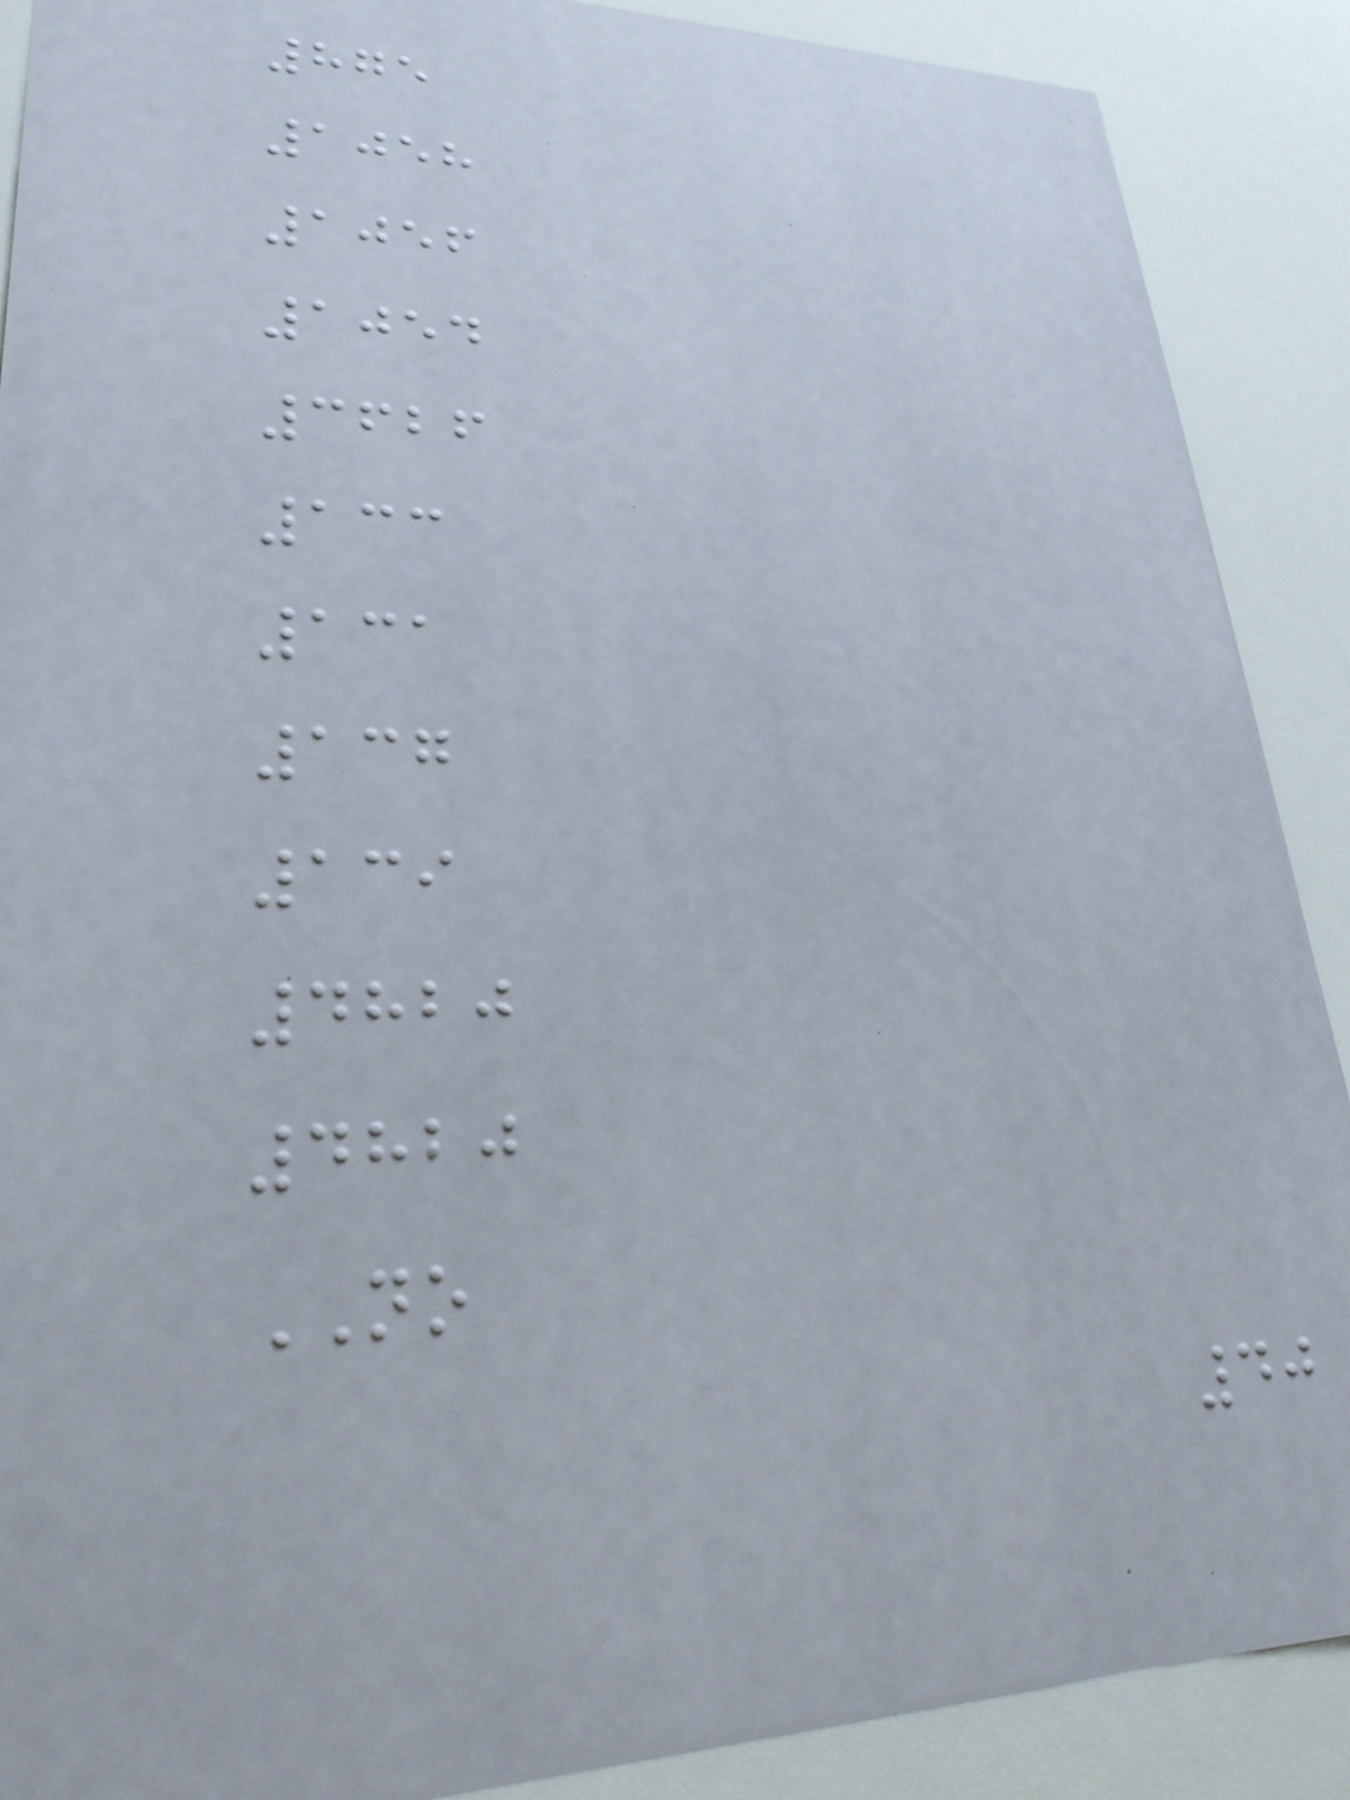875
1058
1056
1054
3626
133
131
137
139
4820
4820
NO
40
